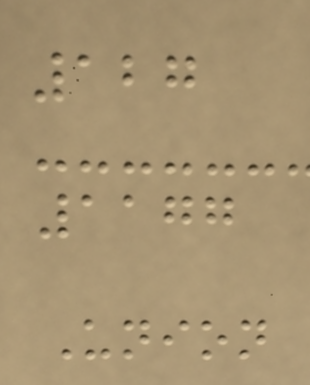127
1177
Union
